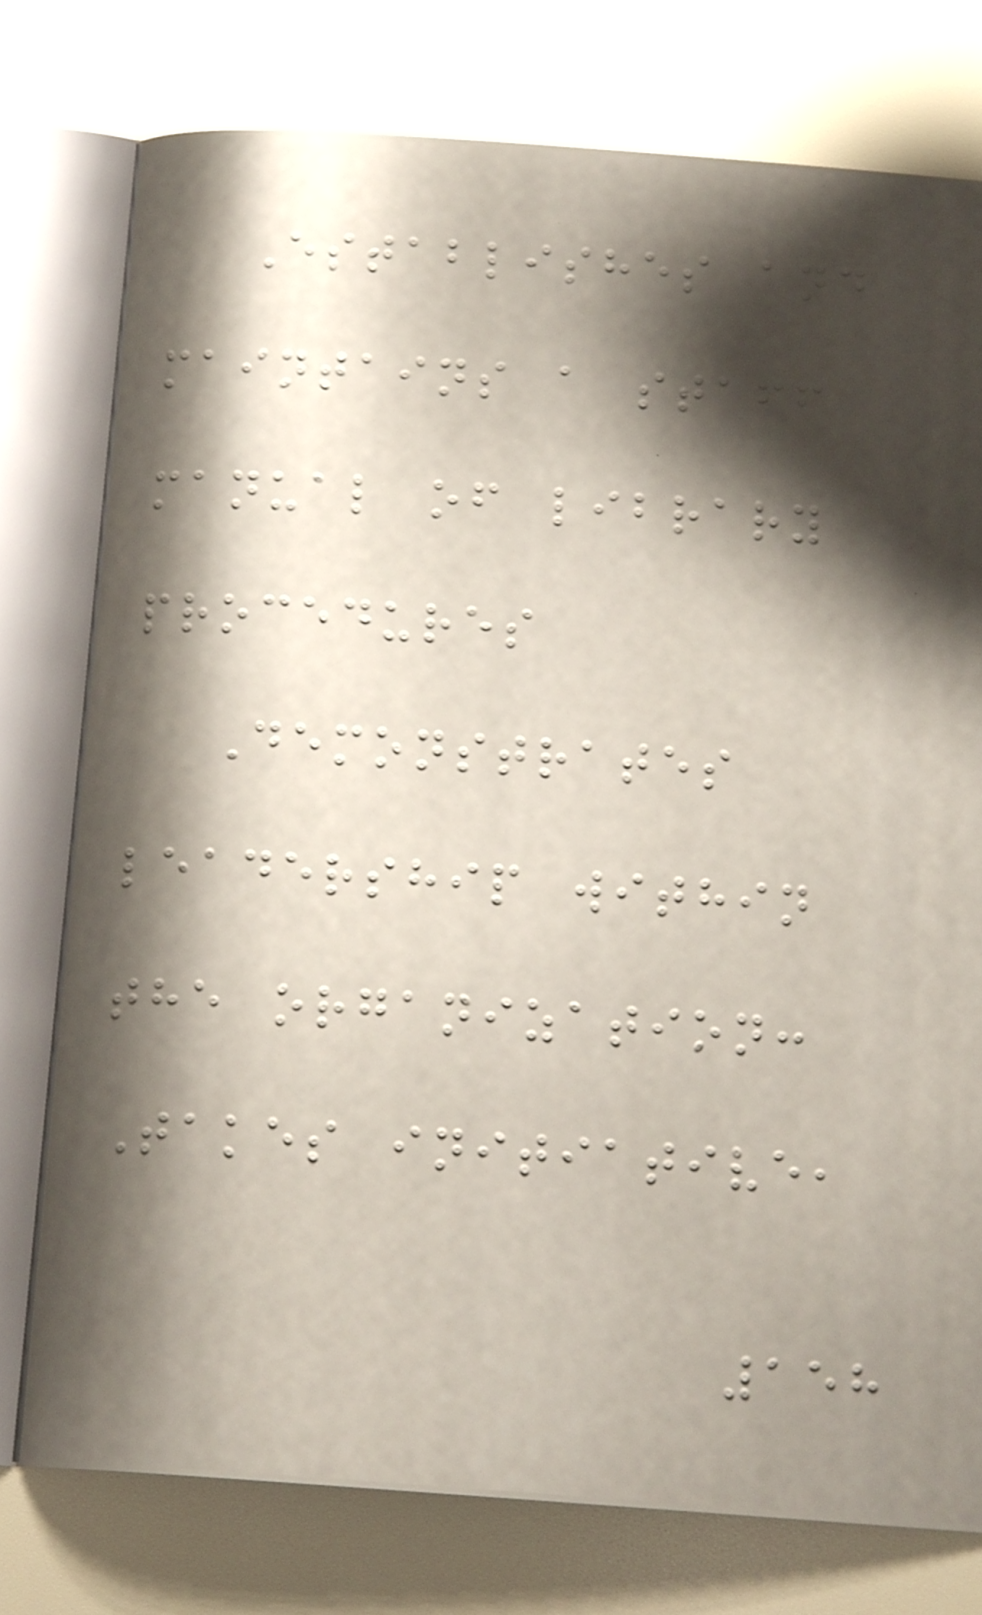Establishes and
maintains a staff
manual of library
procedures
Demonstrates
leadership within
the organization:
Takes initiative,
158
